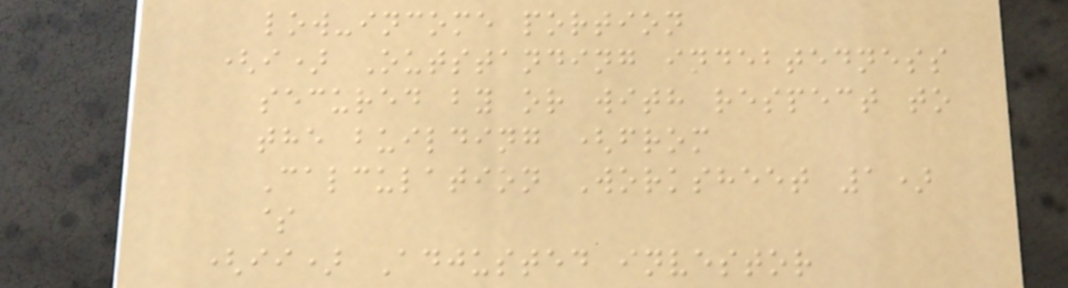low-income portion
(i) Outstanding indebtedness
secured by or with respect to
the building (from
Calculation Worksheet 1)
$
(ii) Adjusted investor
